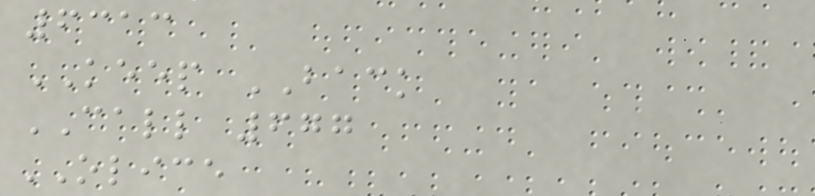6313
KEEP BACK
CALL 677
OLICE
